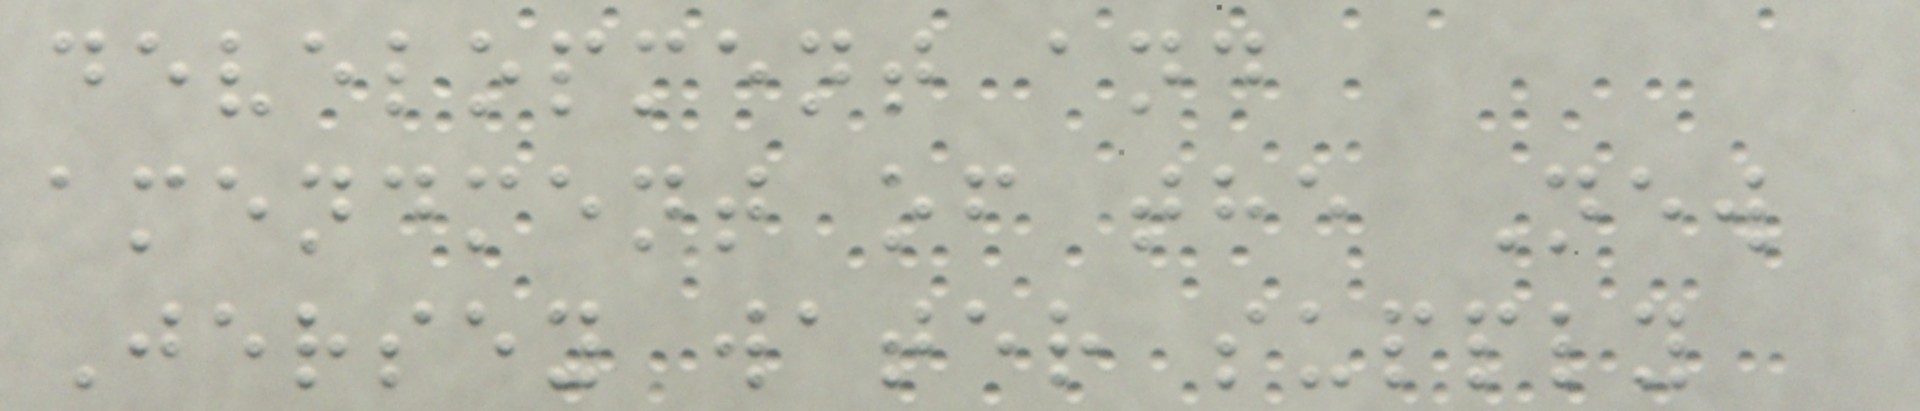development and
amendment of the New
Jersey water supply
